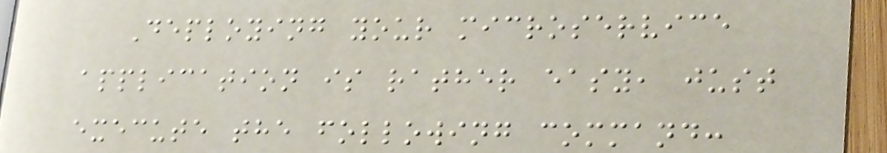Deploying your microservice
application is rather easy, just
execute the following command:
